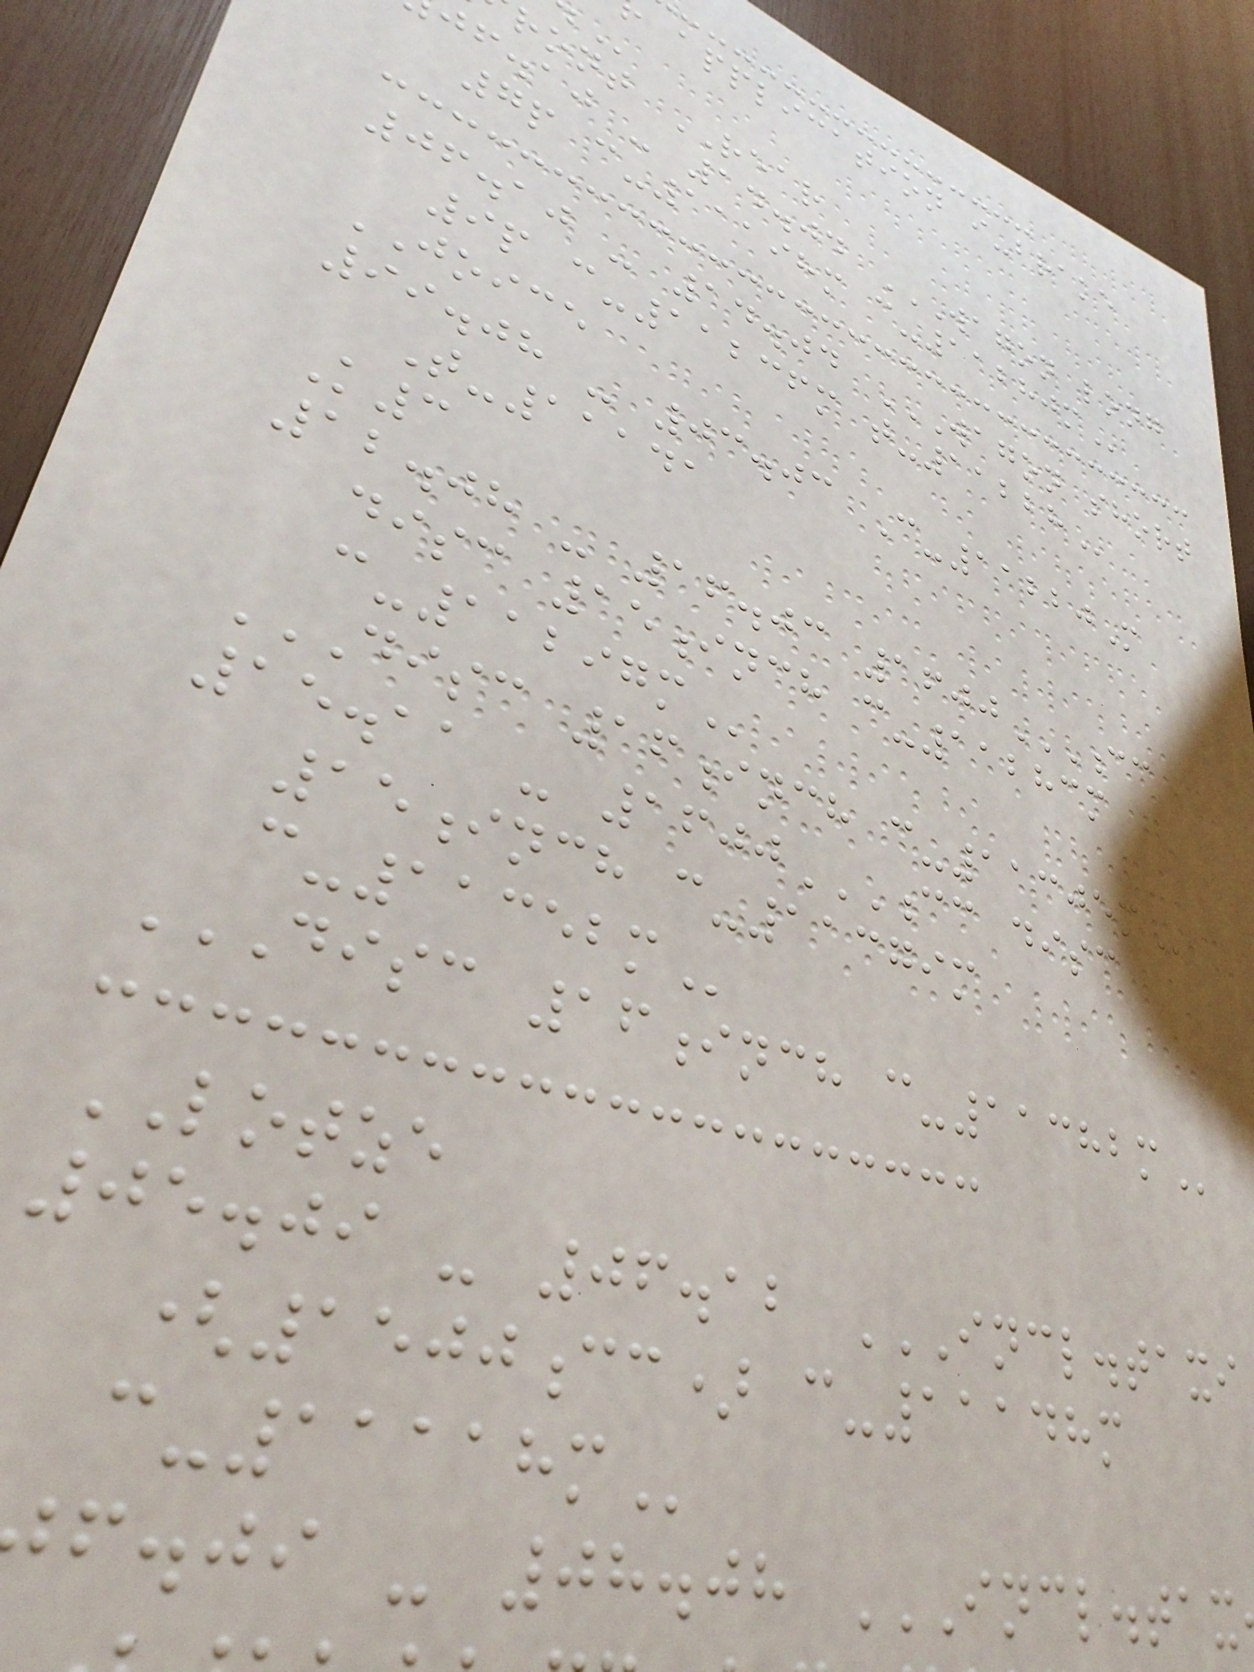application i-brake
ront REAR
7p c-11198m
06.10 - 14.04 WAGON SHORT
9p c-11236m
JOICE
99.08 - 03.03 C-11220M
T-11141
K3
12.08 - 16.03 1600CC
disc 15inch c-11283m
DISC 16INCH C-11305M
15.11 - 1600CC DISC
15inch c-11379m
DISC 16INCH C-11382M
LOTZE
05.09 - 06.12 INCL.TAXI
(1500cc) c-11148m
f.ji - 08.08
